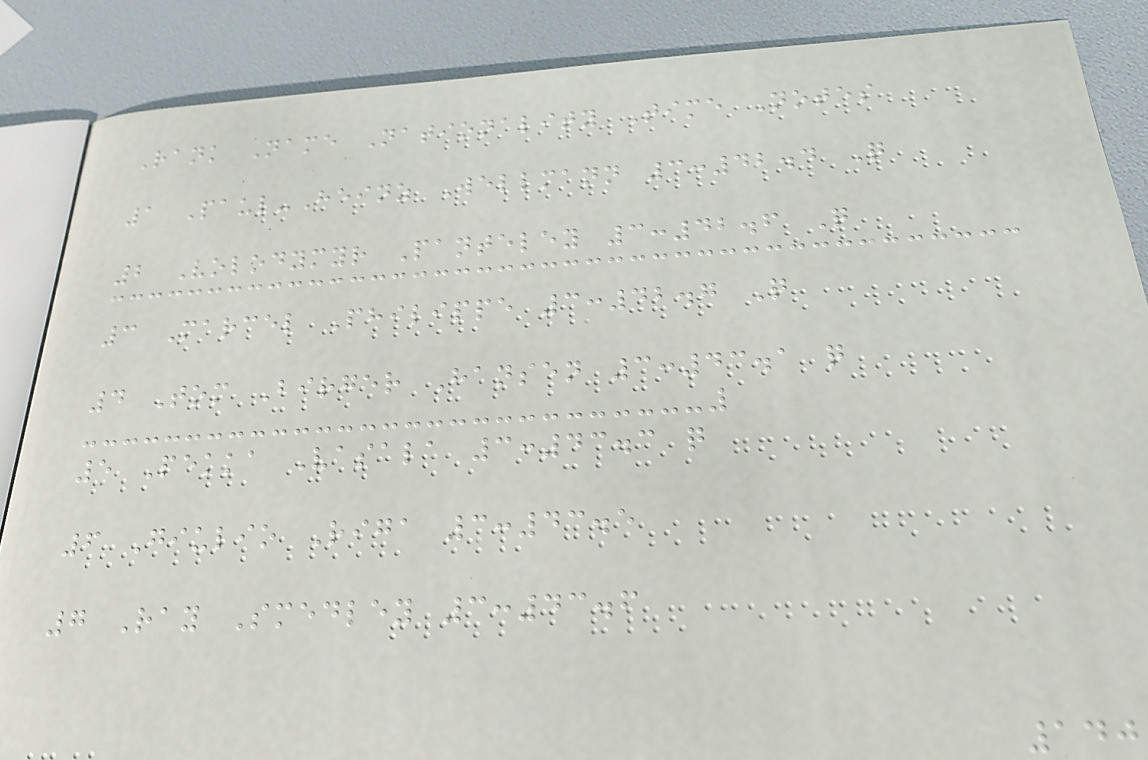Rank Name Nationality Time Notes
1 Paul-Heinz Wellmann 3:42.4 Q
2 Volodymyr Panteley 3:42.6 Q
3 Marcel Philippe 3:42.7 Q
4 Tom Birger Hansen 3:43.1 q
5 Pekka Vasala 3:43.3 q
6 Giulio Riga 3:43.5
7 Ray Smedley 3:43.6
140
